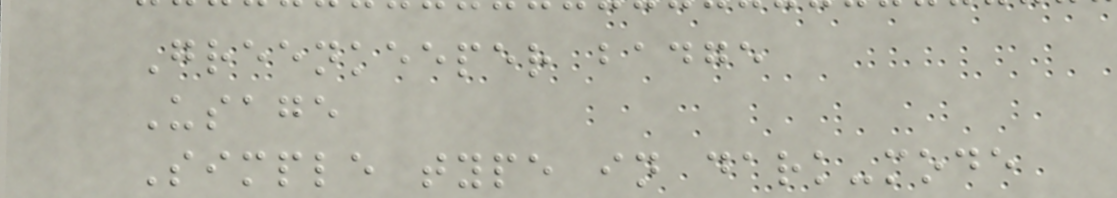Greenkeeper badge
Usage
Simple type in dark-mode
